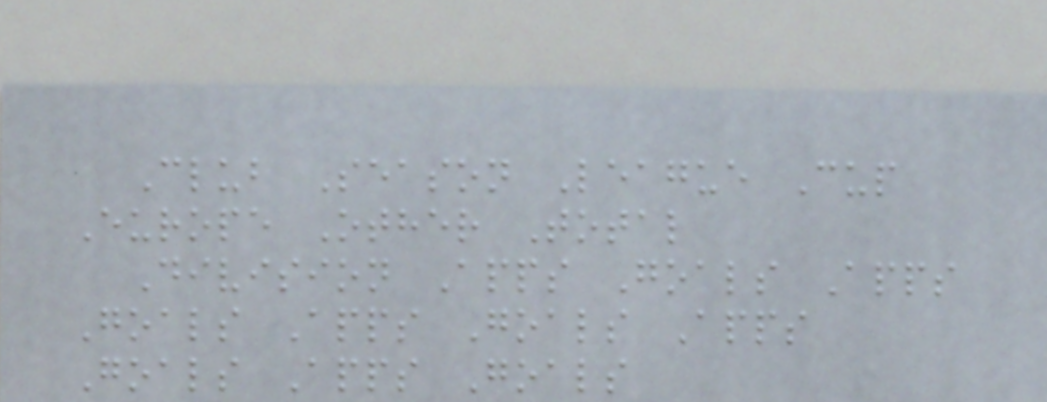Club Season League Cup
Europe Other Total
Division Apps Goals Apps
Goals Apps Goals Apps
Goals Apps Goals
